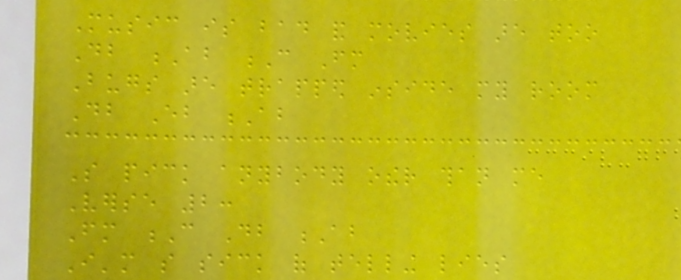Music is bad and movies are too
Db Ab C Fm
Bugs are trapped inside my room
Db Eb Ab
So pick anybody other than me
Verse 2:
Fm C Db Ab
I'm so sick of telling lies
